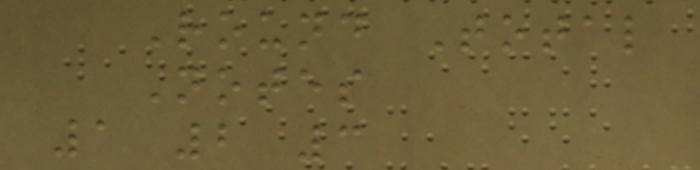Round Total
Notes
1 2 3
